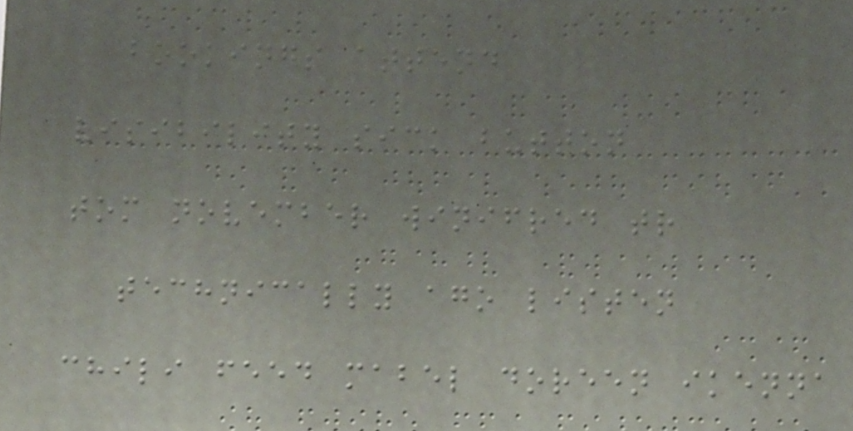bookings attend
visibility sick button
tom november winifred tr
technically ago listen
chili feed mabel doreen ikenna
